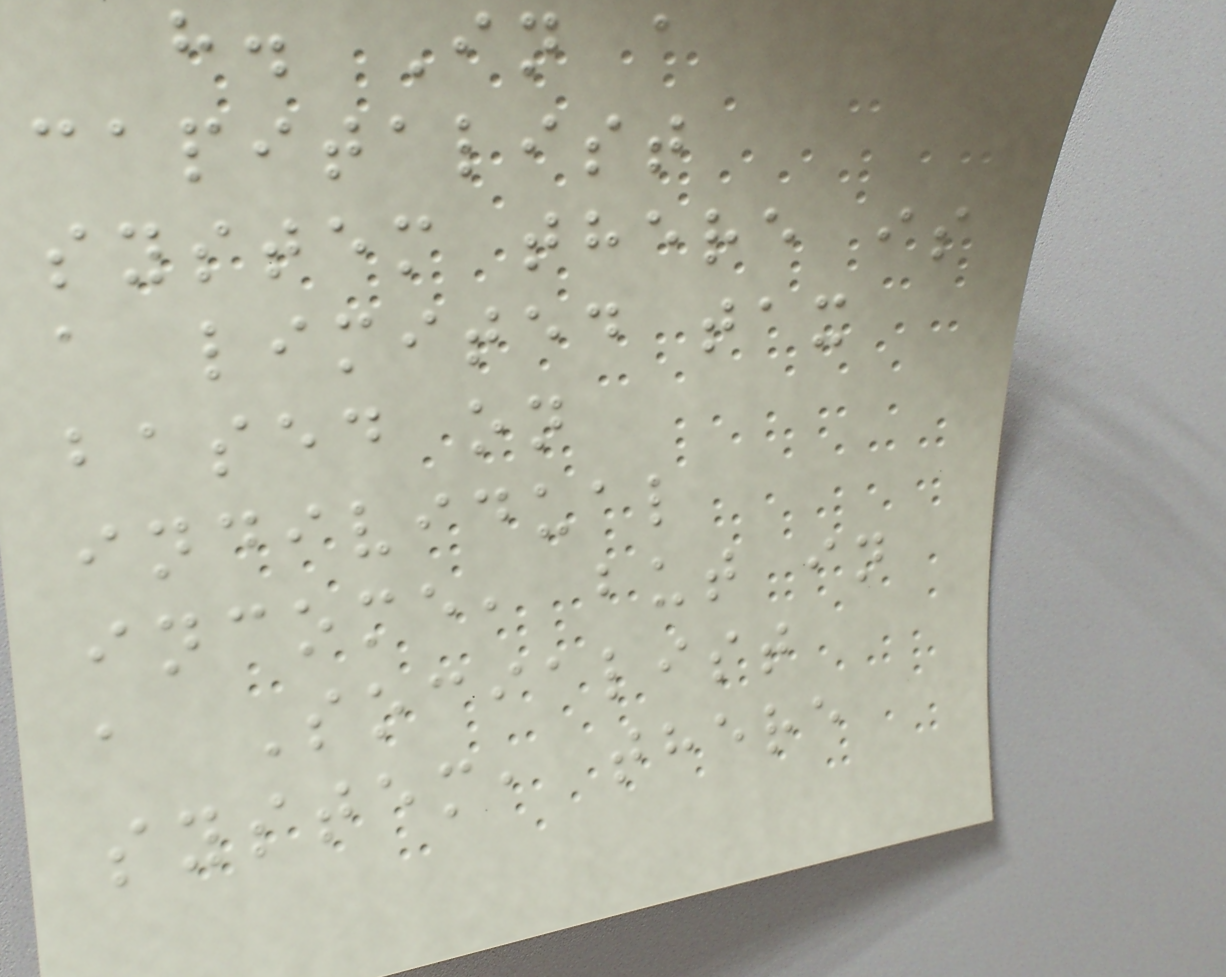h. In a
capitalist
system there is
a limited tax
based on
individual
income, but in
a Socialist
system, there
